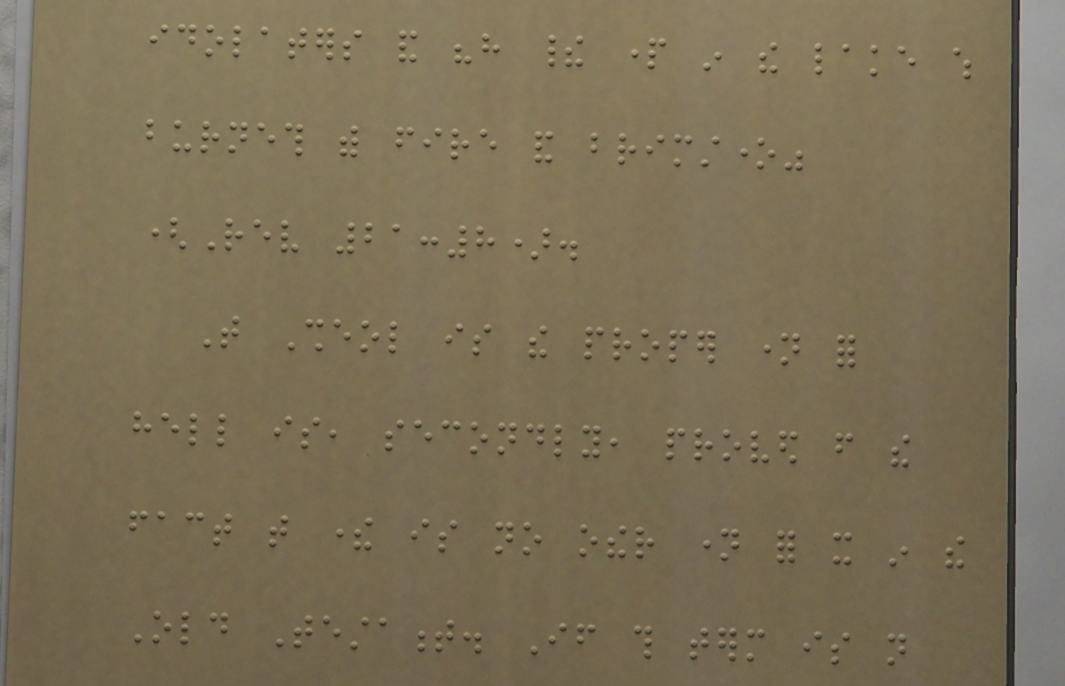idolaters and "have their part in the lake which
burneth with fire and brimstone"
(Rev 21:8).
That Sheol is the proper name for
hell is, secondly, proved from the
fact that there is no other name for it in the
Old Testament. If this term is not
